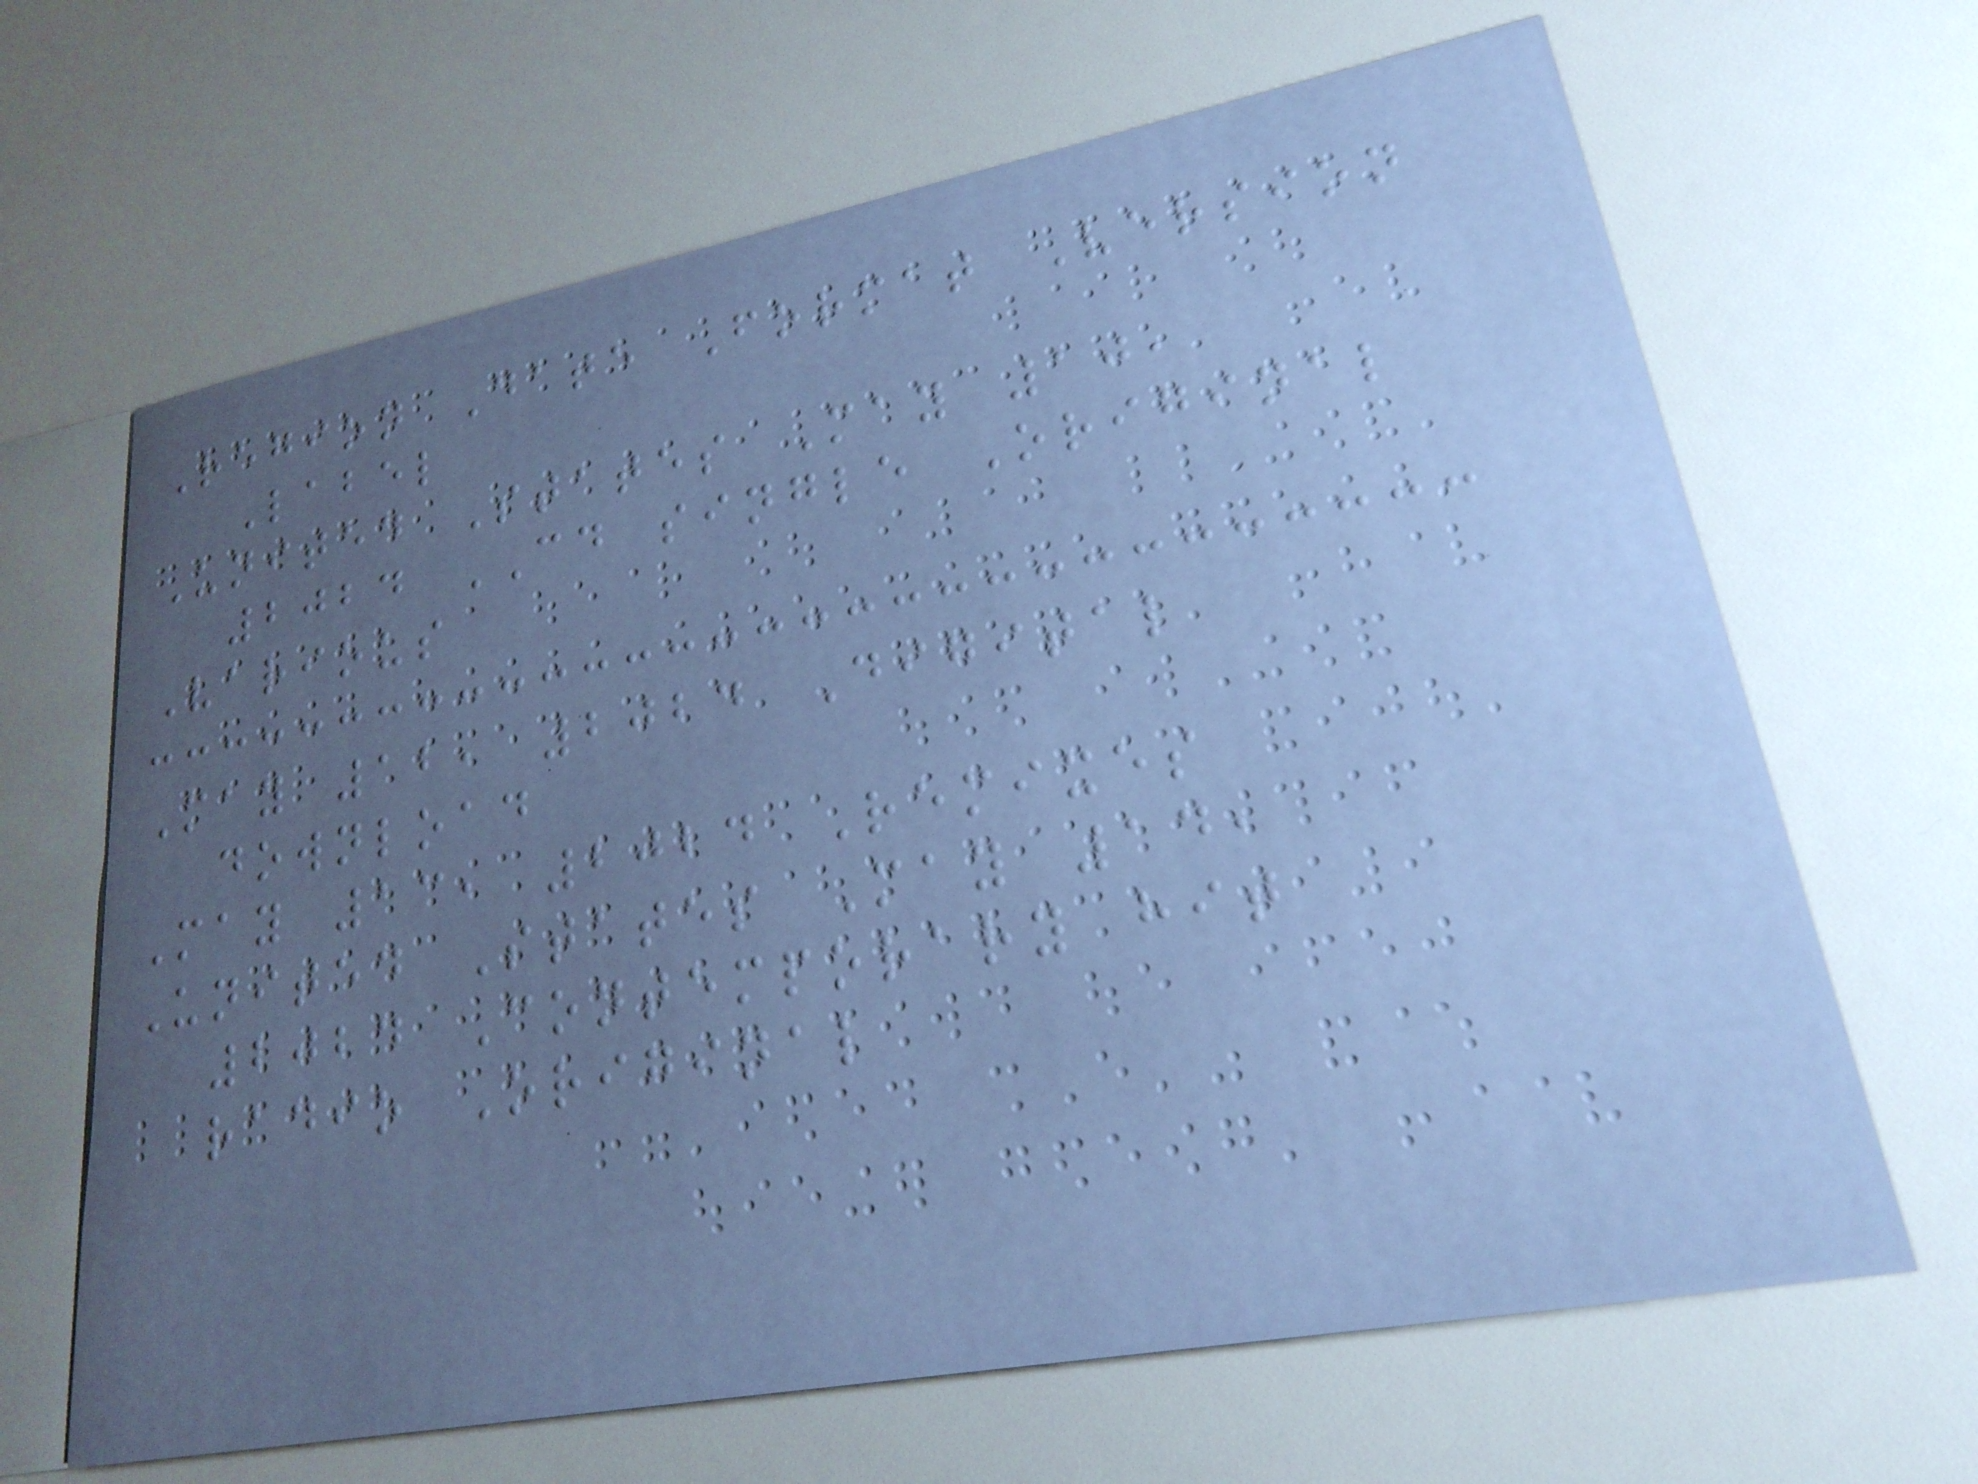Region Date Format Version
Label
United States May 10,
2024 CD single Original
Various
May 12, 2024 Digital
download
May 13, 2024 Remixes
United States May 14,
2024 Contemporary hit
radio Original
